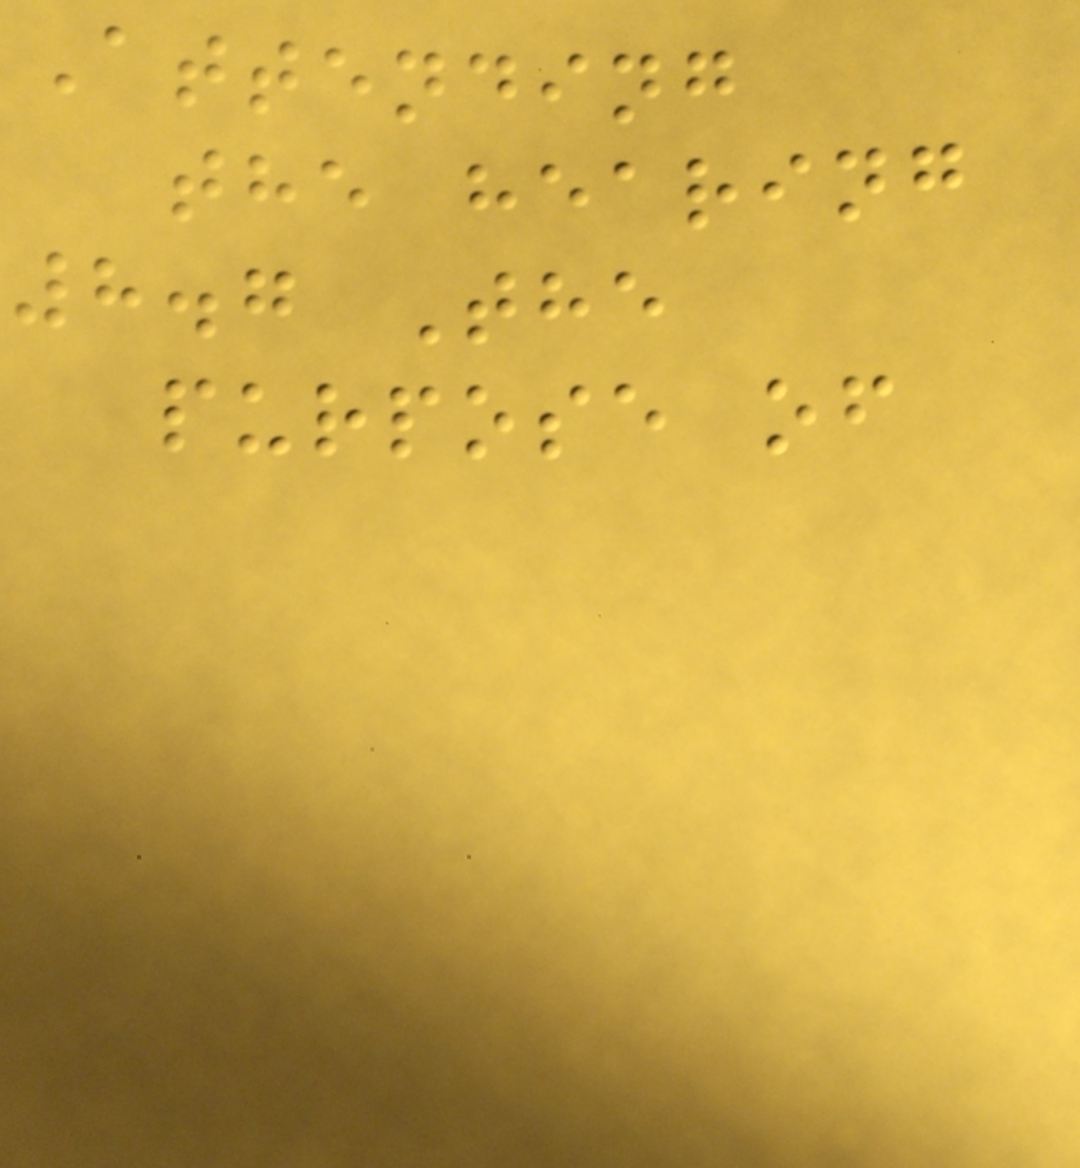Attending
the hearing
8.7 The
purpose of
